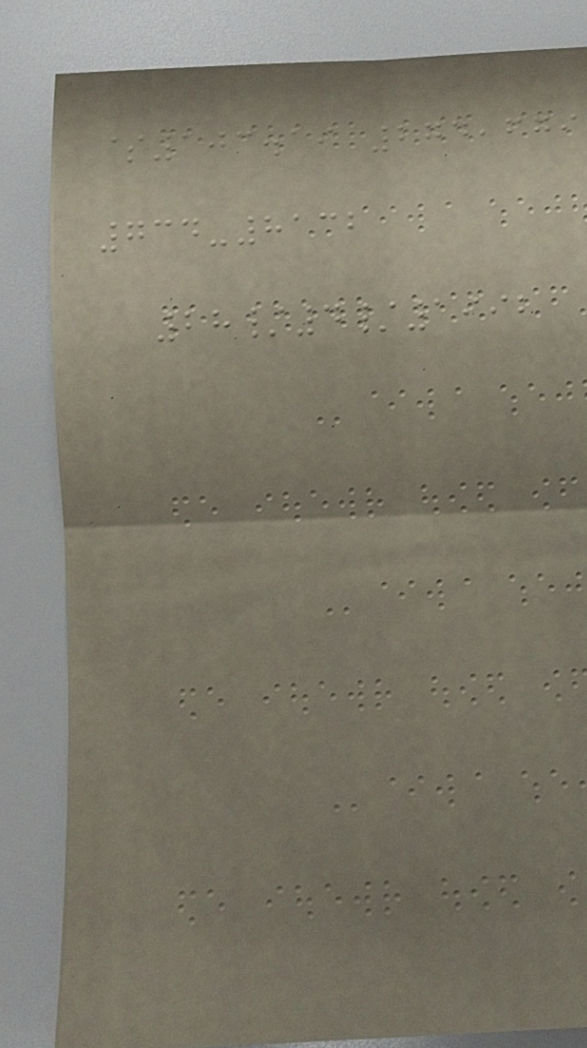$103.19 274,679
734-8132
28/4/1992
